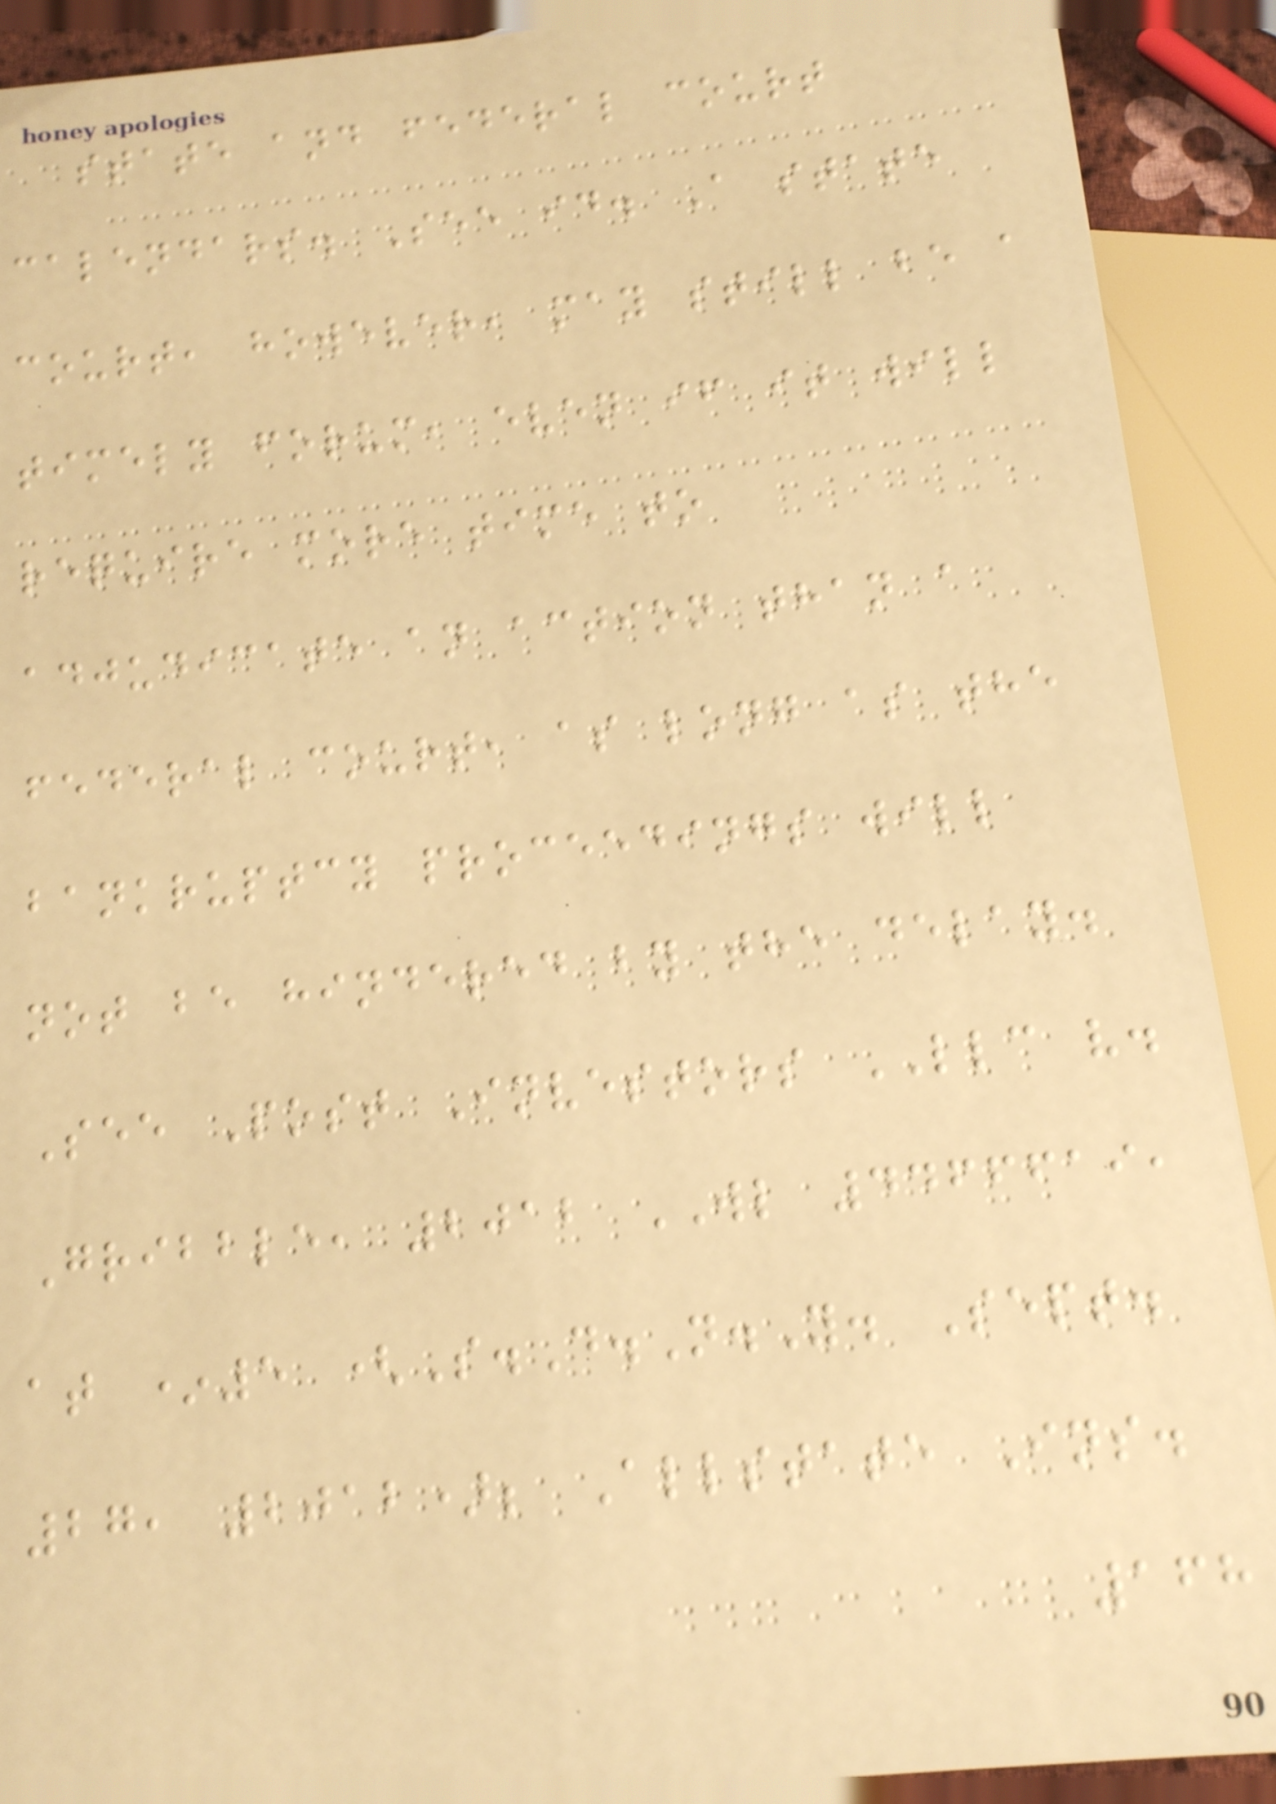state and federal court
calendars. See id. A state
court, however, may still be a
timely forum, even if it will
require more time to
adjudicate an action than a
federal court, as long as the
bankruptcy proceedings will
not be hindered by the delay.
See Post Investors LLC v.
Gribble, 2012 WL 4466619,
at *5 (S.D.N.Y. Sept.
27, 2012); Allstate Ins.
168
